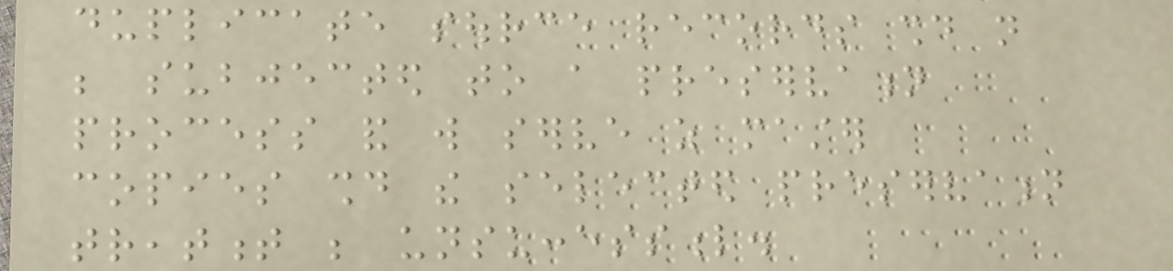duplicate source records should not
be subjected to a preservation
process and will serve as master
copies should the selected preservation
treatment be unsuccessful.
